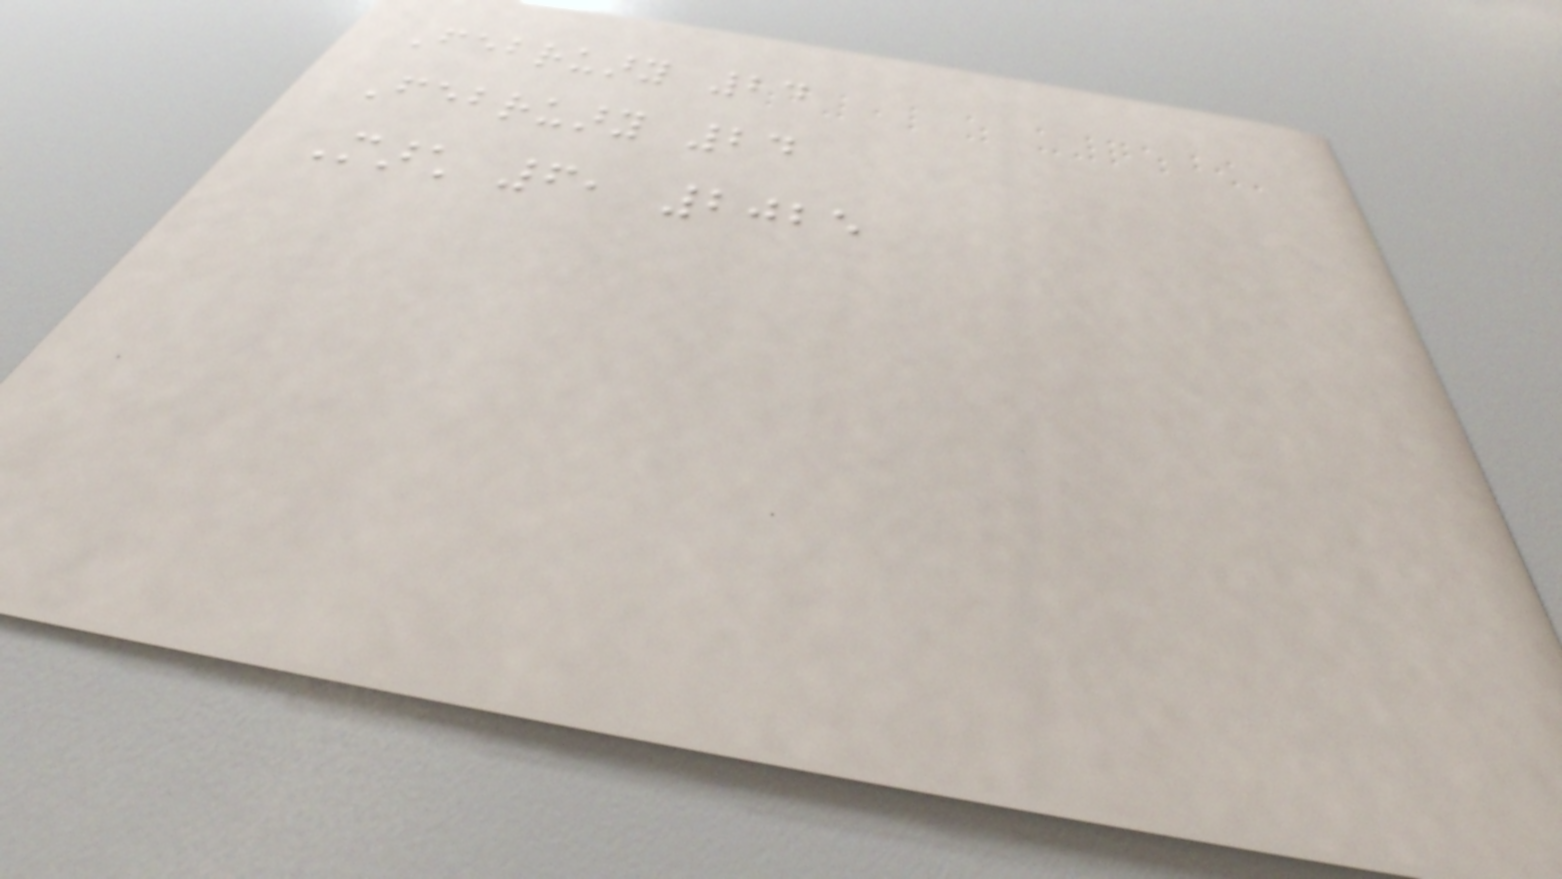February 24
February 24
March 6, 2025
